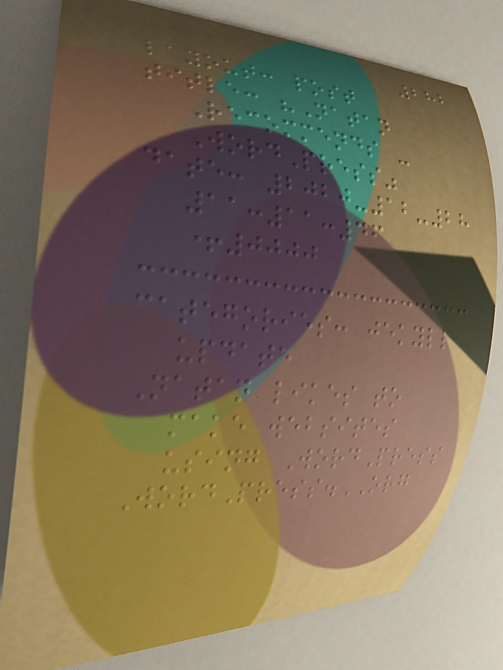282
layout: post
title: "Natan
Recommends -
WordPress"
date: 2020-12-28
11:11:46
+0000
categories: jekyll
update
Natan likes to
make websites
using WordPress
WordPress.ORG
